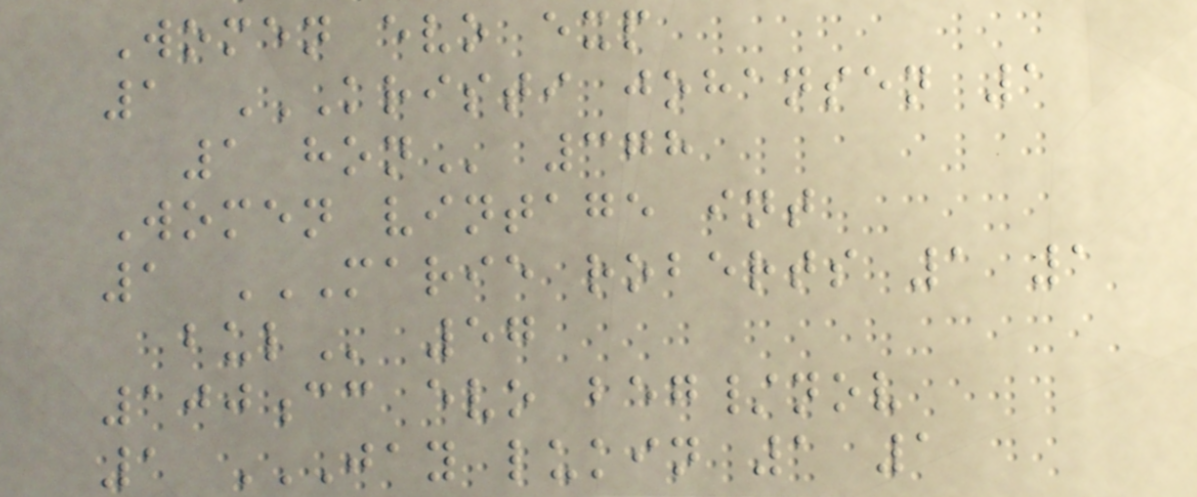Women evo exp
1 KRISTI JOHANSEN 1
1 HON 378
Women vintage int
1 MARIE ROBERTS 1 1
BUL 57
100cc evo beg/nov
1 JAY LUKIN 1 1
